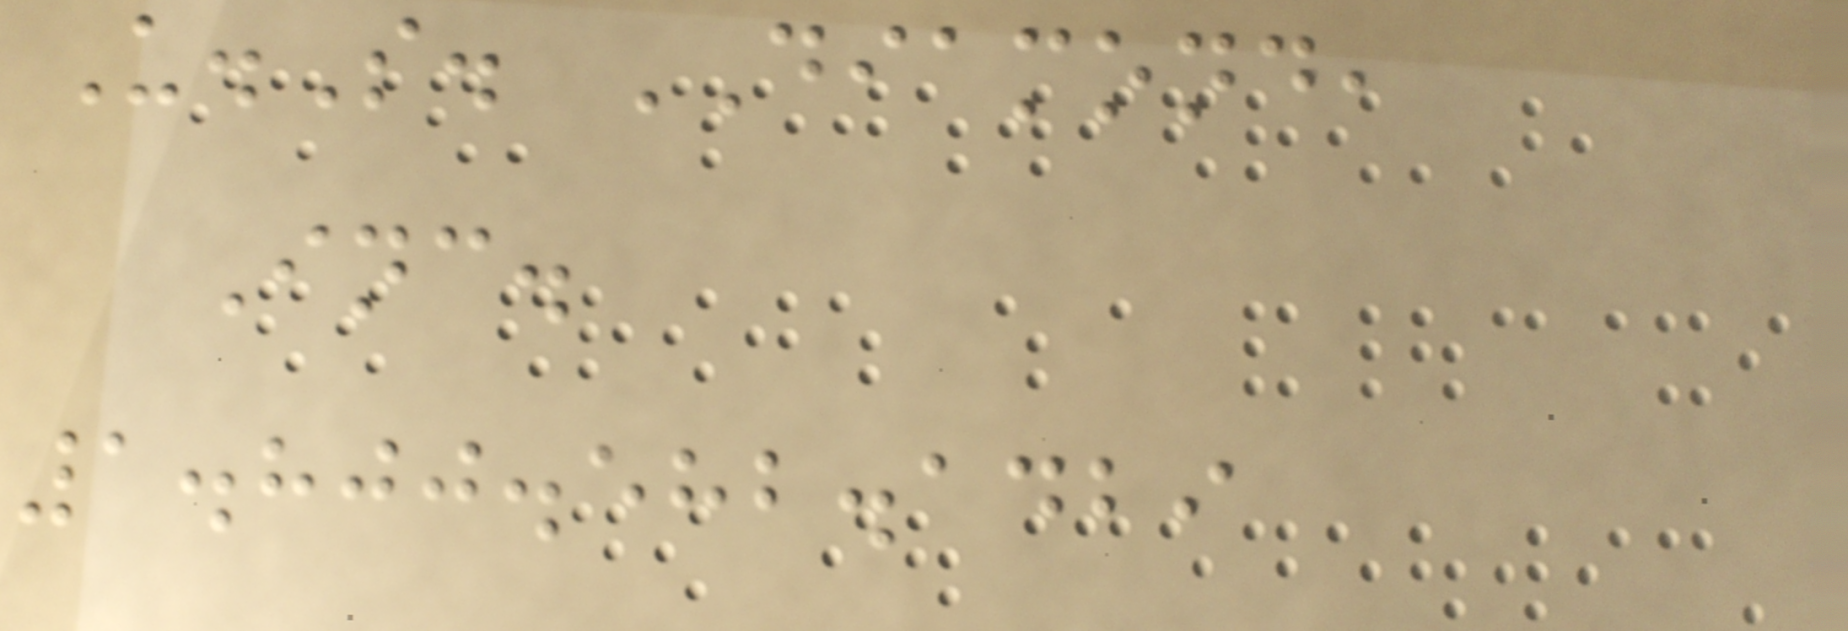U.S. DIAMOND,
Inc.
1.800.582.1429
